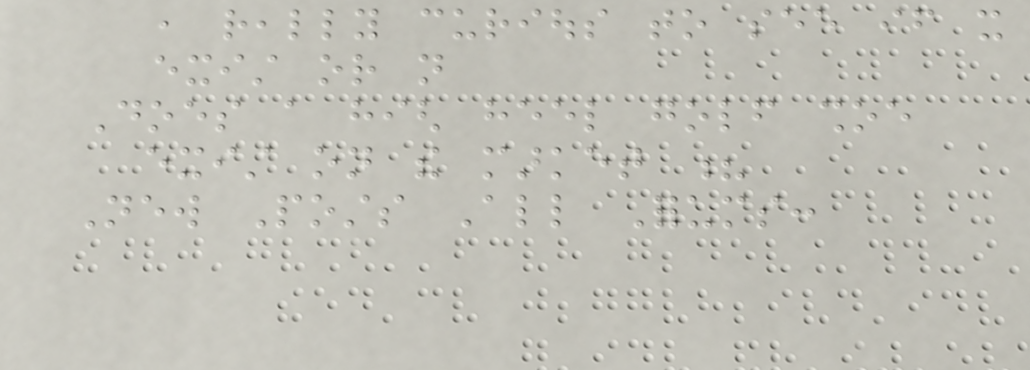, really curious to see if it
exist or not
Does a high heel golf shoe
exist on the market ?
New Posts All Forums:
